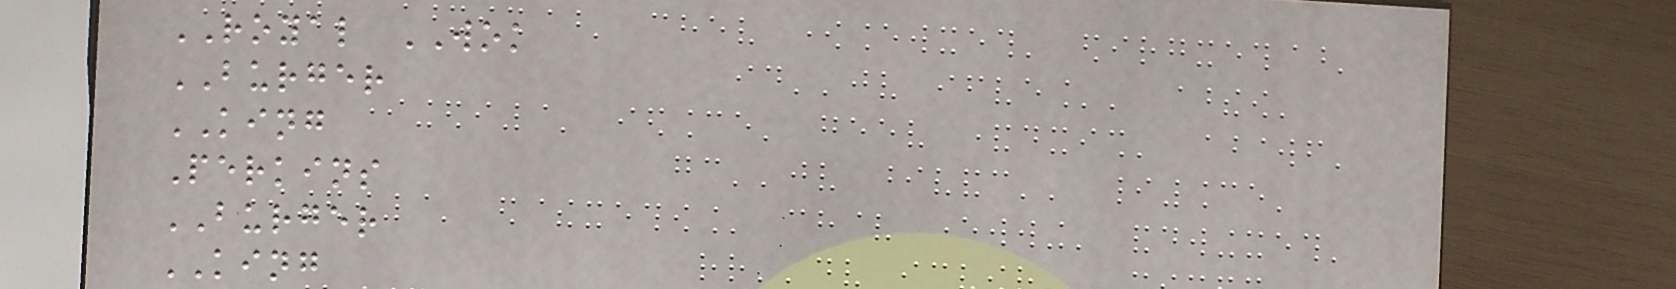ROYAL WOK
BURGER
KING
Perkins
BURGER
KING
